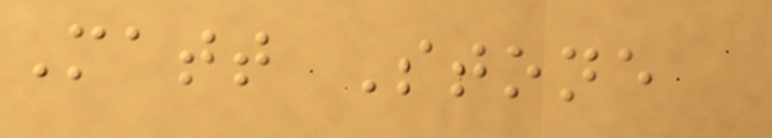Matt Stone
